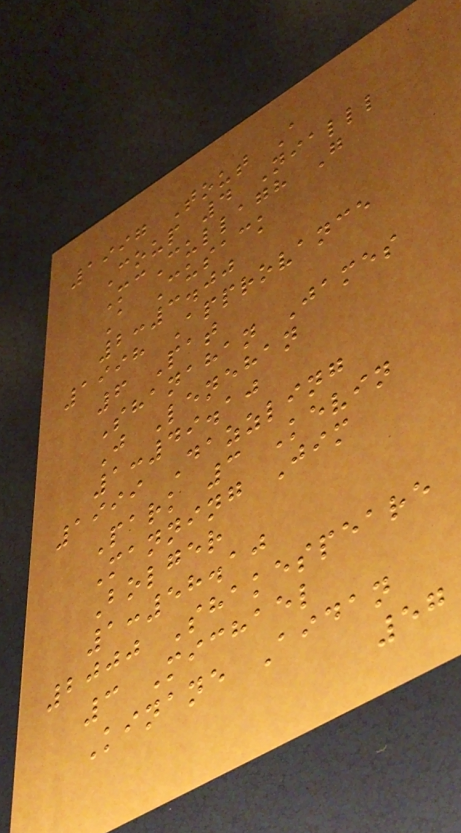1997 Tout A
Coup 4 Nialll
McCullagh G
A Cusack
2:3.00
1998 Approvance
6 Pat
Shanahan James
J Lenehan
1:49.10
1999 Dazzling
Park 3 Kevin
Manning Jim
Bolger
1:58.10
2000 Shakespeare
3 Michael
Kinane Aidan
57
